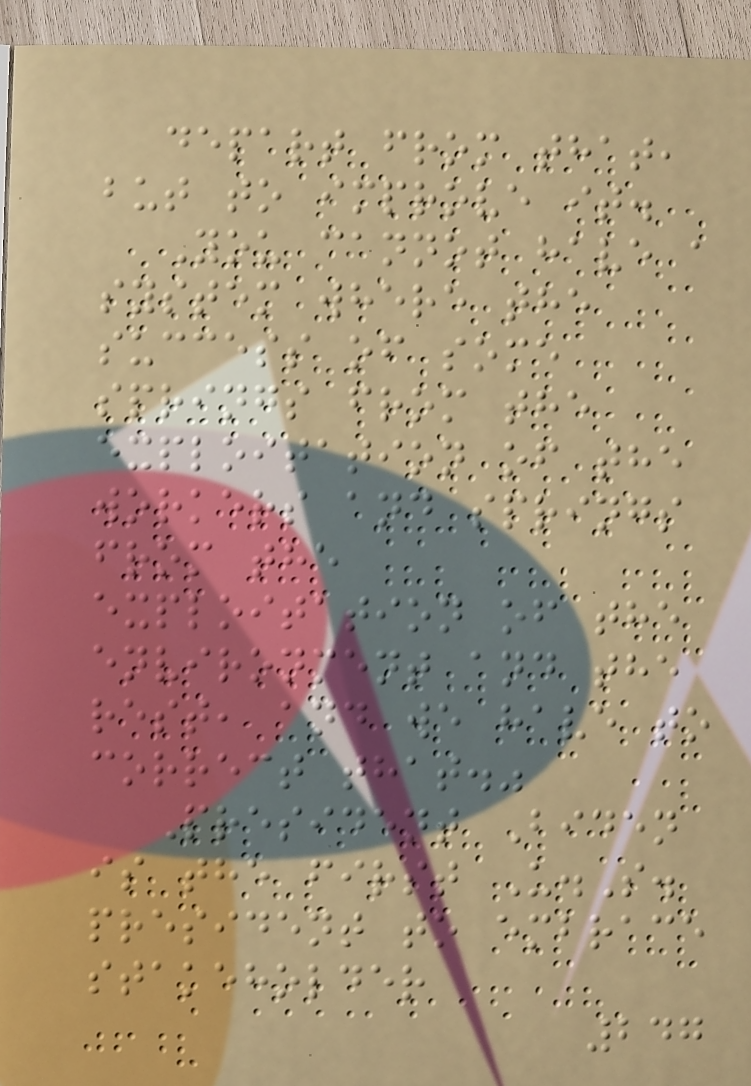depart from that,
but to improve it.
You cannot have a
system where the
success of some
springs from the
exploitation of the
workers and springs
from the
exploitation of the
environment and the
rest, and we have to
correct that."
President Biden
is the first U.S.
president to embrace
stakeholder
247
